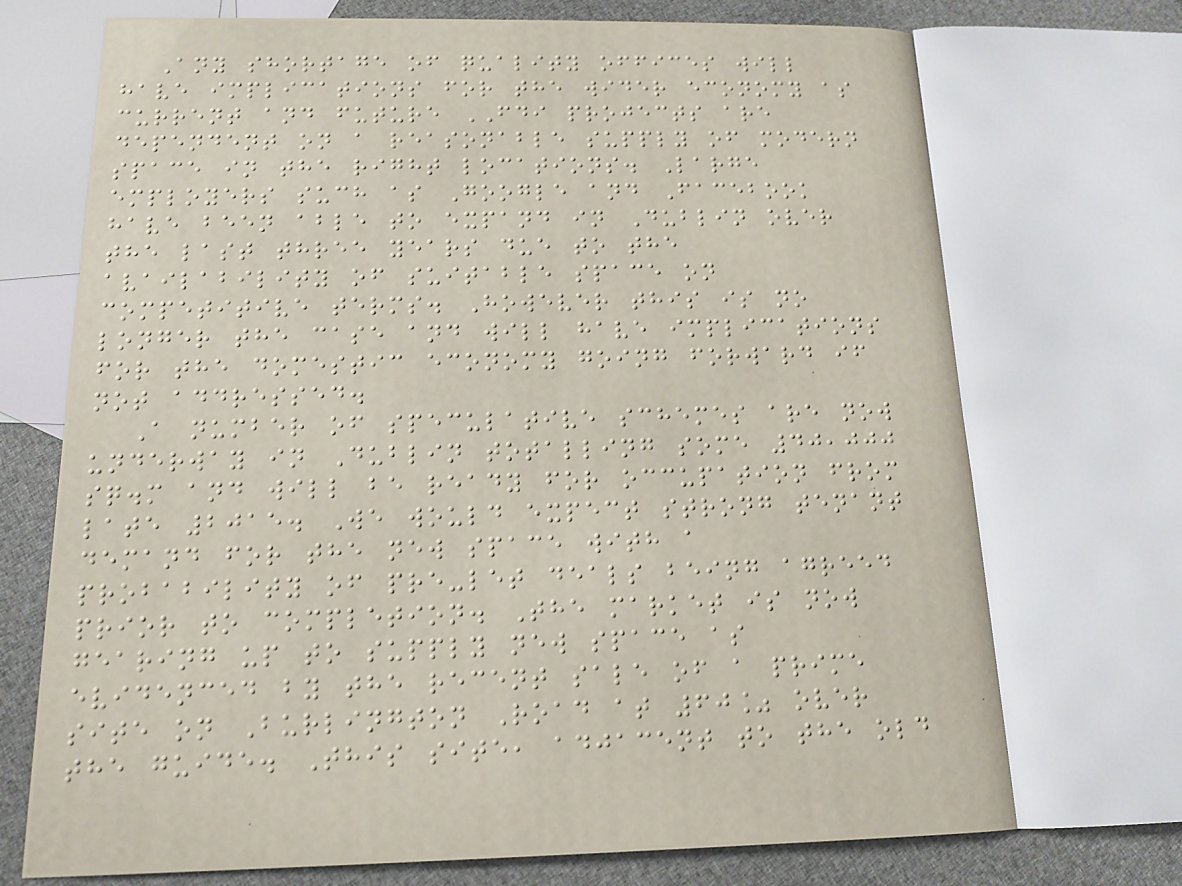Any shortage of quality offices will
have implications for the wider economy as
current and future FDI projects are
dependent on a reasonable supply of modern
space in the right locations. Large
employers such as Google and Facebook
have been able to expand in Dublin over
the last three years due to the
availability of suitable space on
competitive terms. However this is no
longer the case and will have implications
for the domestic economy going forward if
not addressed.
A number of speculative schemes are now
underway in Dublin totalling some 40,000
sq.m and will be ready for occupation from
late 2015. We would expect strong tenant
demand for the new space with a
probability of pre-let deals being agreed
prior to completion. The market is now
gearing up to supply new space as
evidenced by the recent sale of a prime
site on Burlington Road at 60% over
the guide. This site, adjacent to the old
